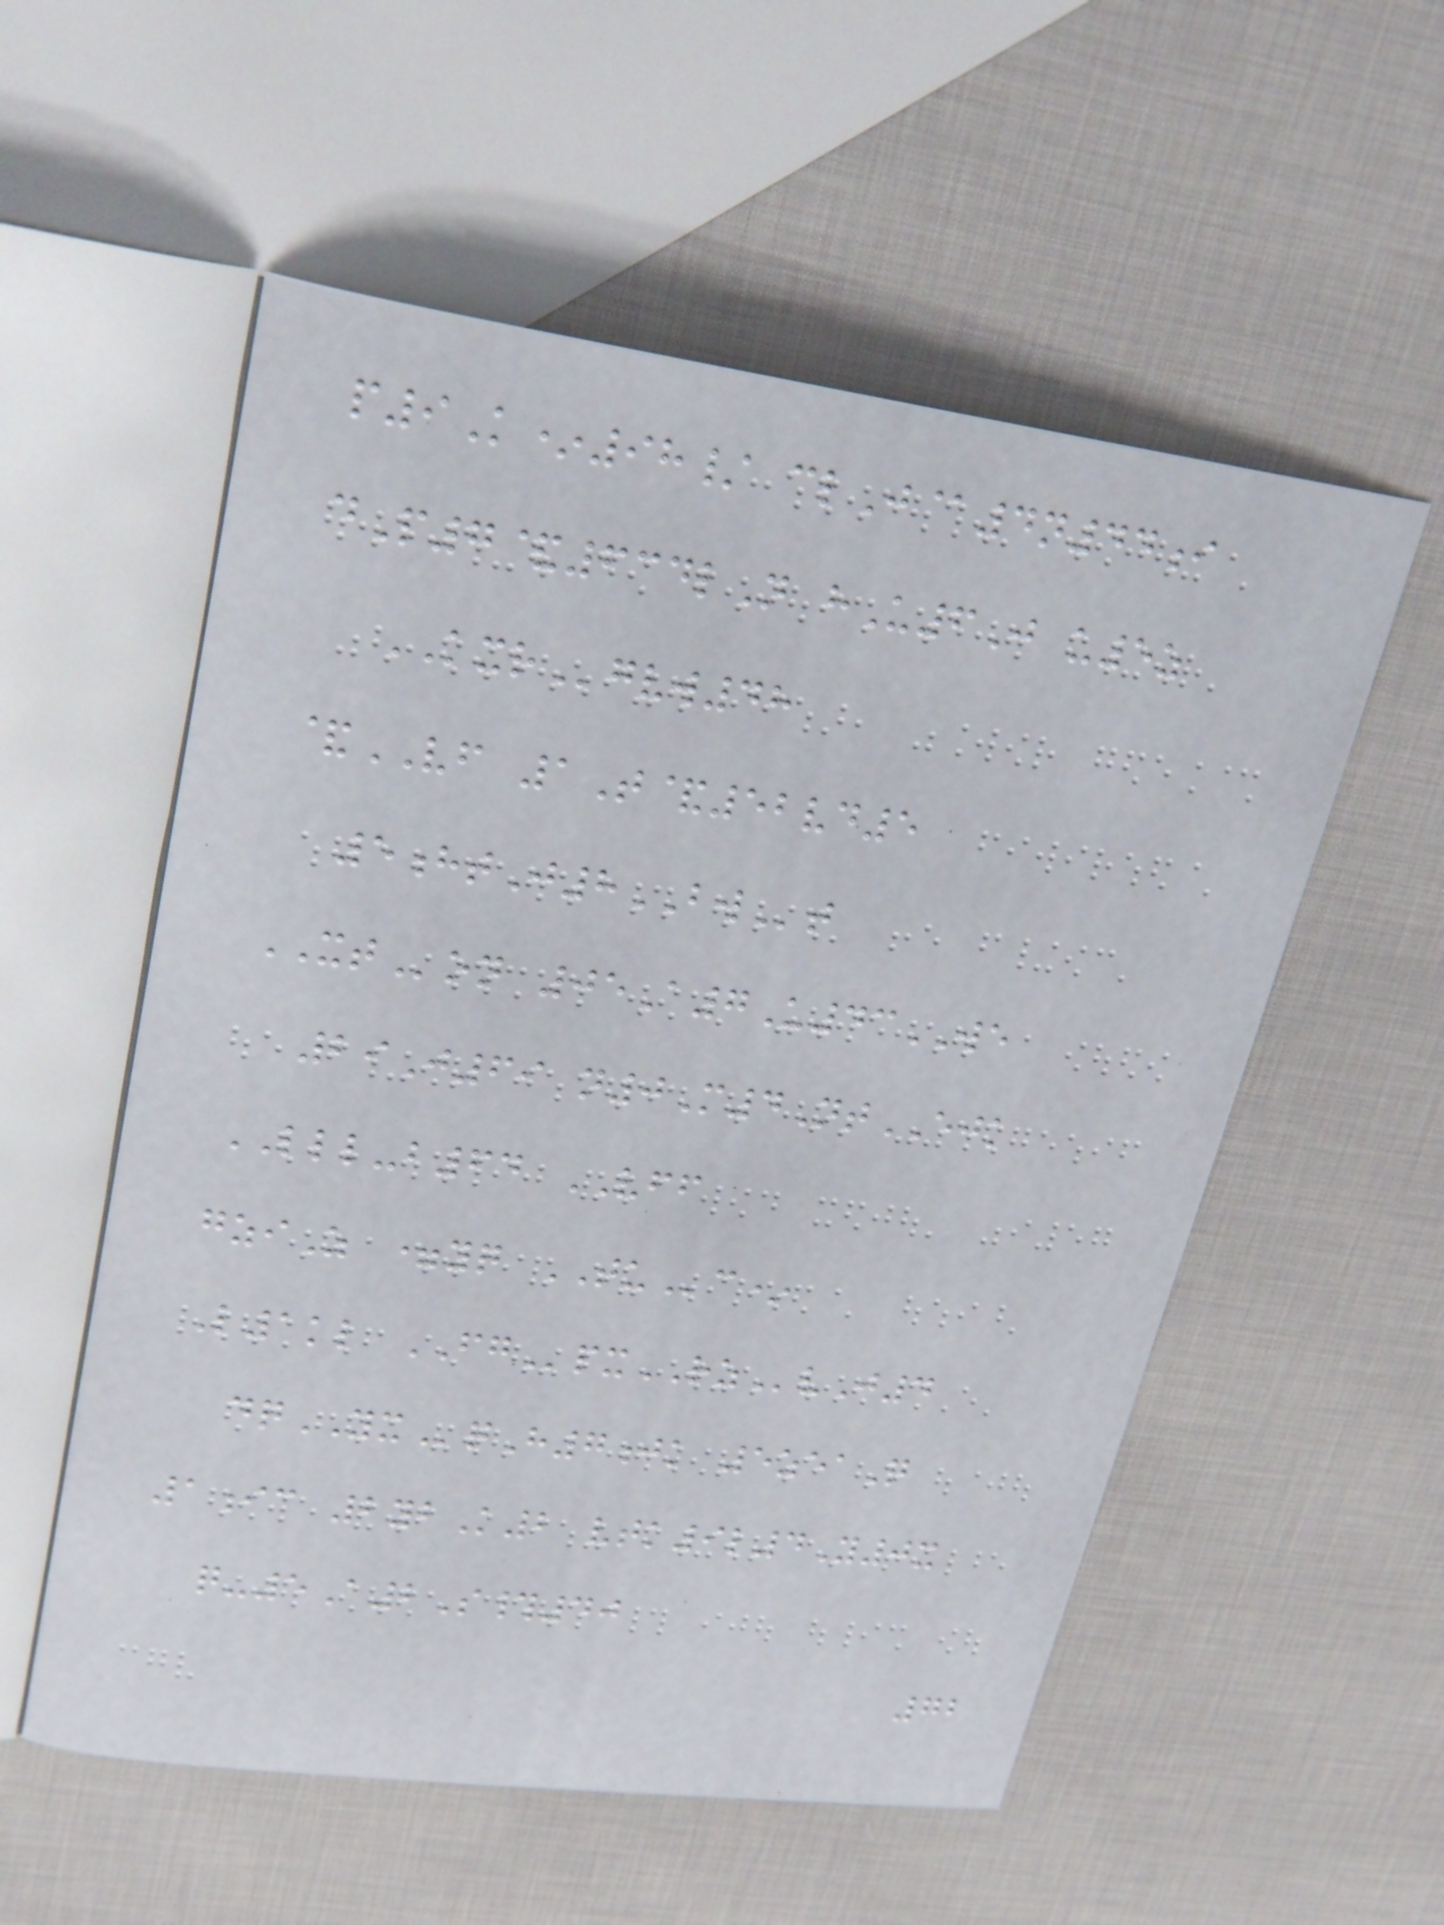p9K*98/ clJ@4n44i
dP7&634lN hU6J u5z
KXRgvw48
&VF 1T&52vd5
5htJ8BWt
XTon 05A7U43WE
29J69 n0M4NtEJK
LLL-b64 VFF
gziZ =yq TUc*
L1kl FGpxRZvJ4
dqYXqH7jk 5zeaQ
1ic 2ybK2 vtk9l4Y0x
q-5A2S#40
72
